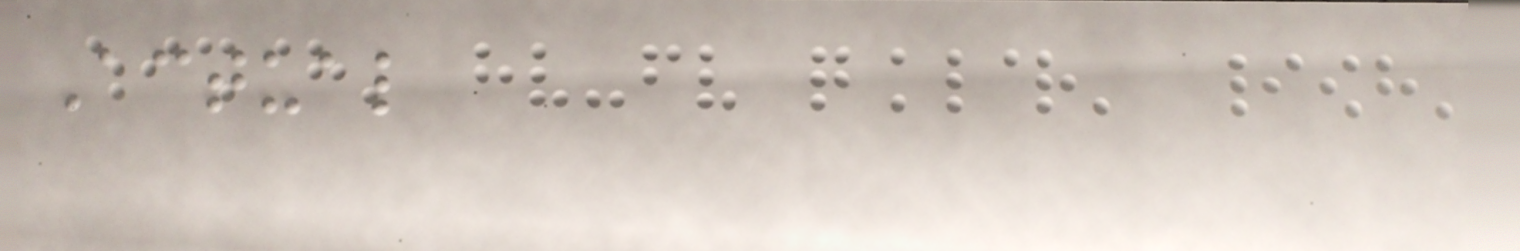Actual
